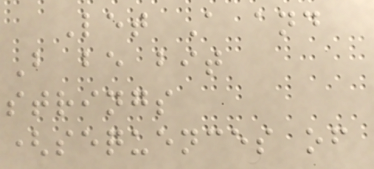Let A and
B be bit
strings
(sequences of
